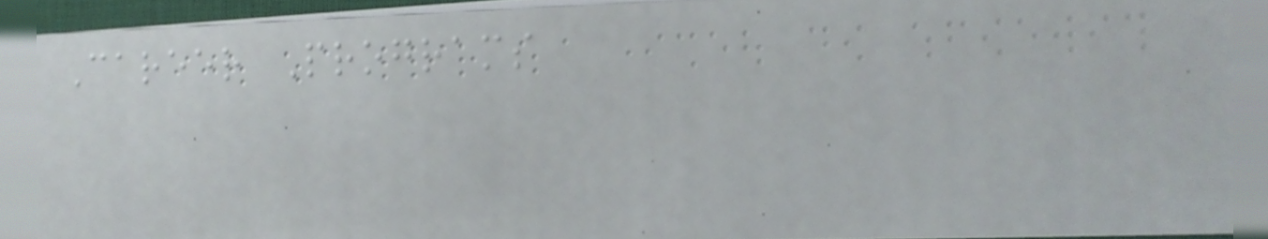Career Programs
